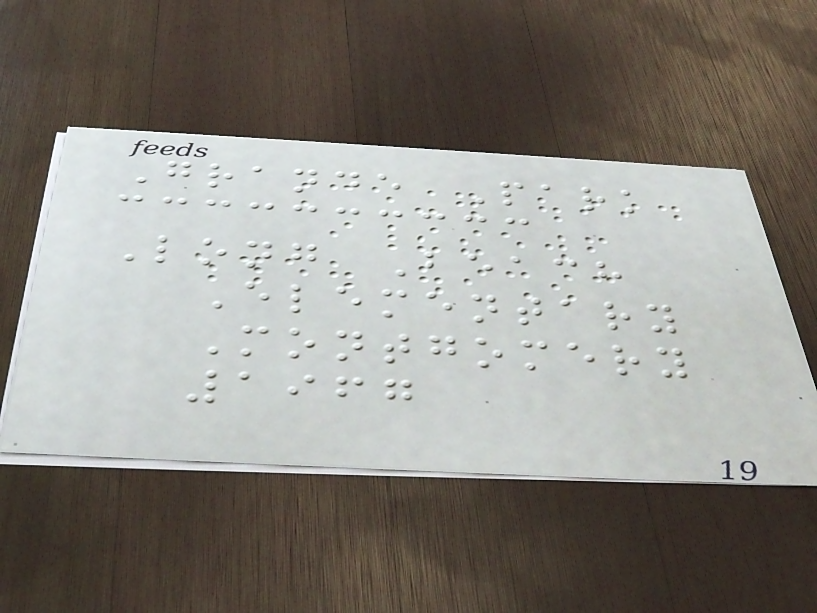Grande Park
Long Beach
Elementary
Montgomery
1967
